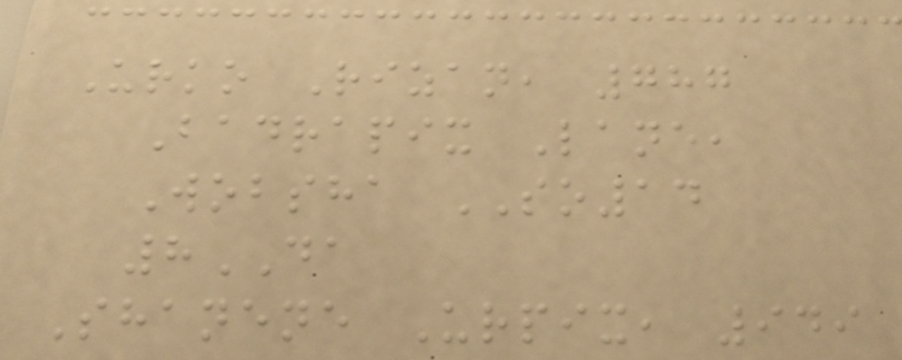Urko Rizan, 787
Badrapix Lane,
Wobsha SO14
8DA
Shanene Urpix, 949
